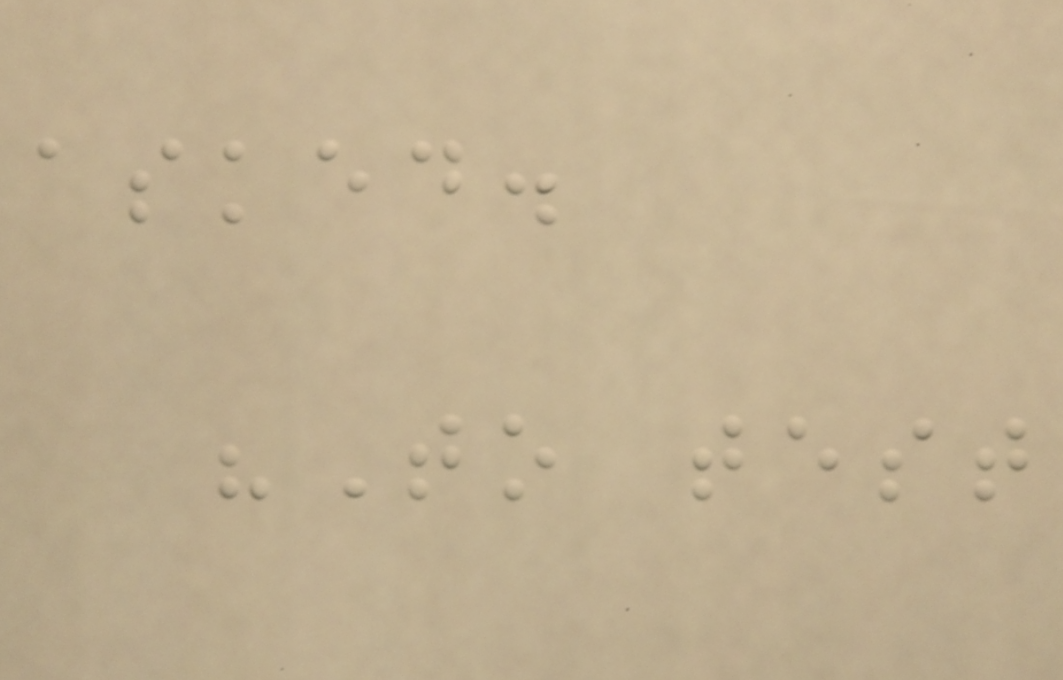asked.
"To test
